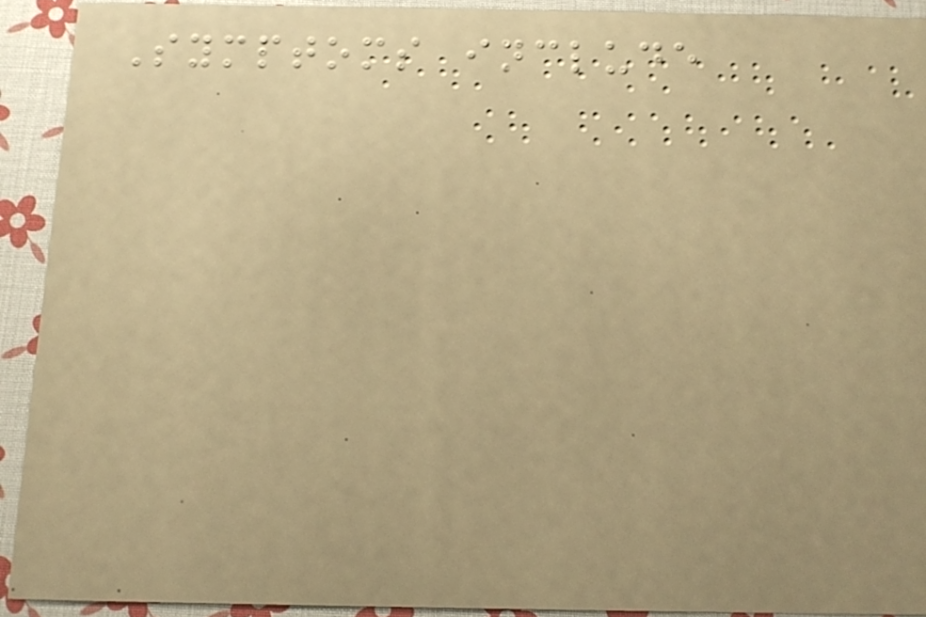Symptoms include
